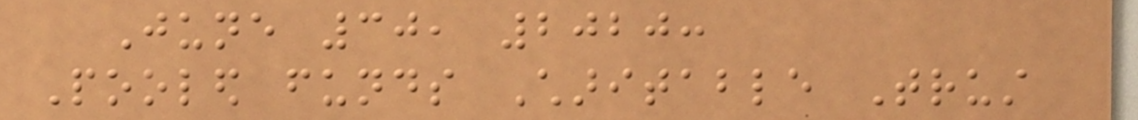June 30, 2020:
Pooled funds Charitable Trust
